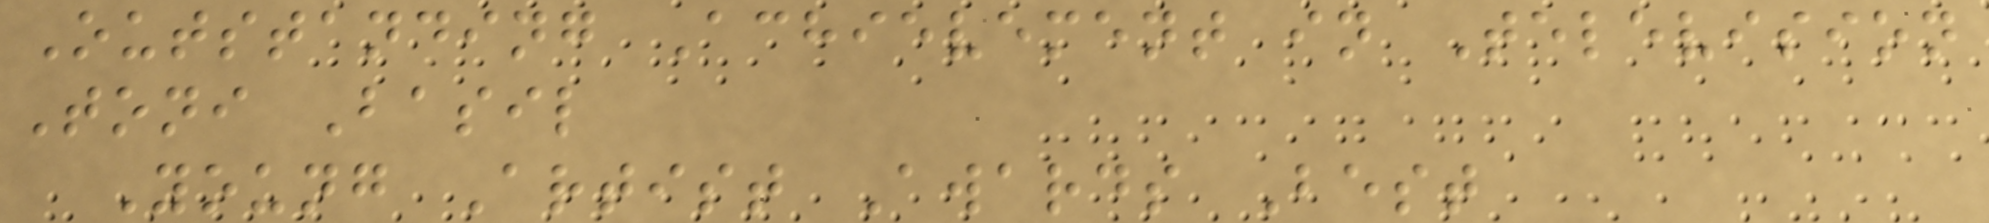Outstanding Achievement in Television
Toni Basil
Young Artist Awards Best
